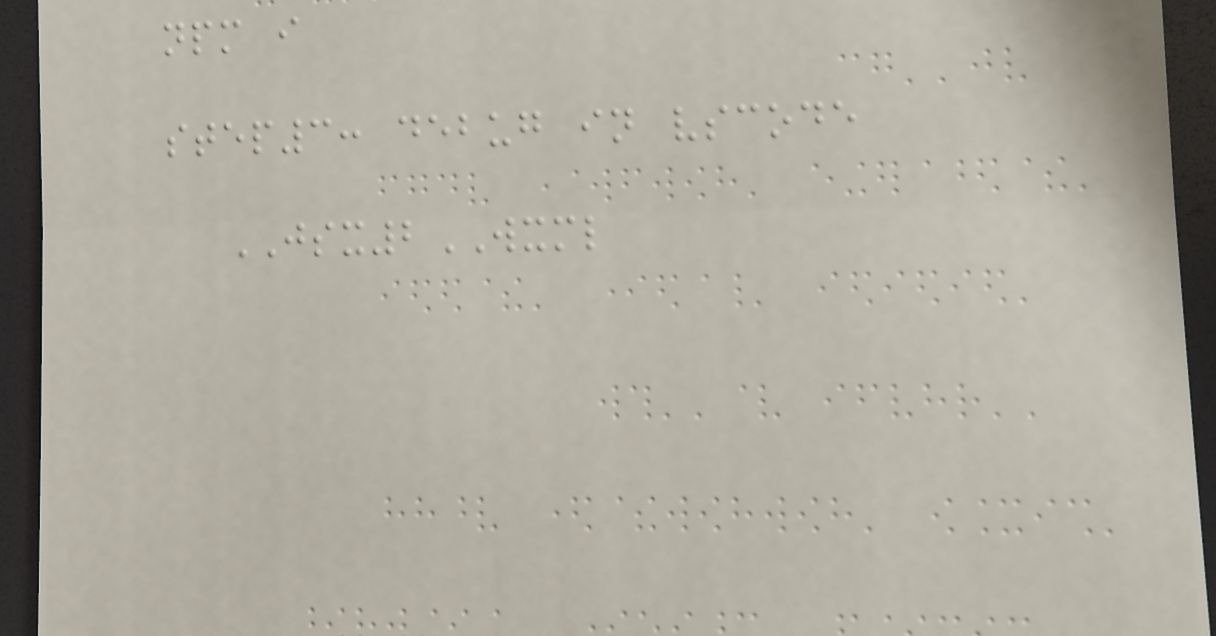npm i
step3: debug in vscode
JSX2WXML
